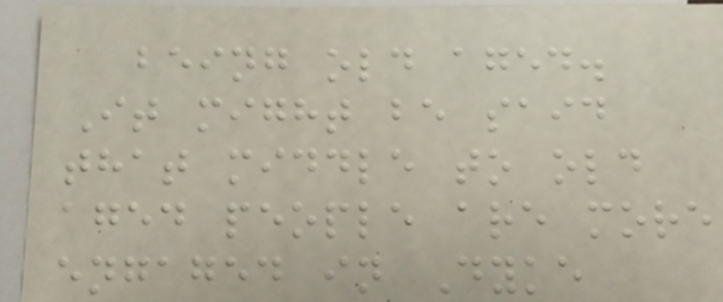being old aged.
It might be said
that middle to old
aged people are more
engaged in Dyke
